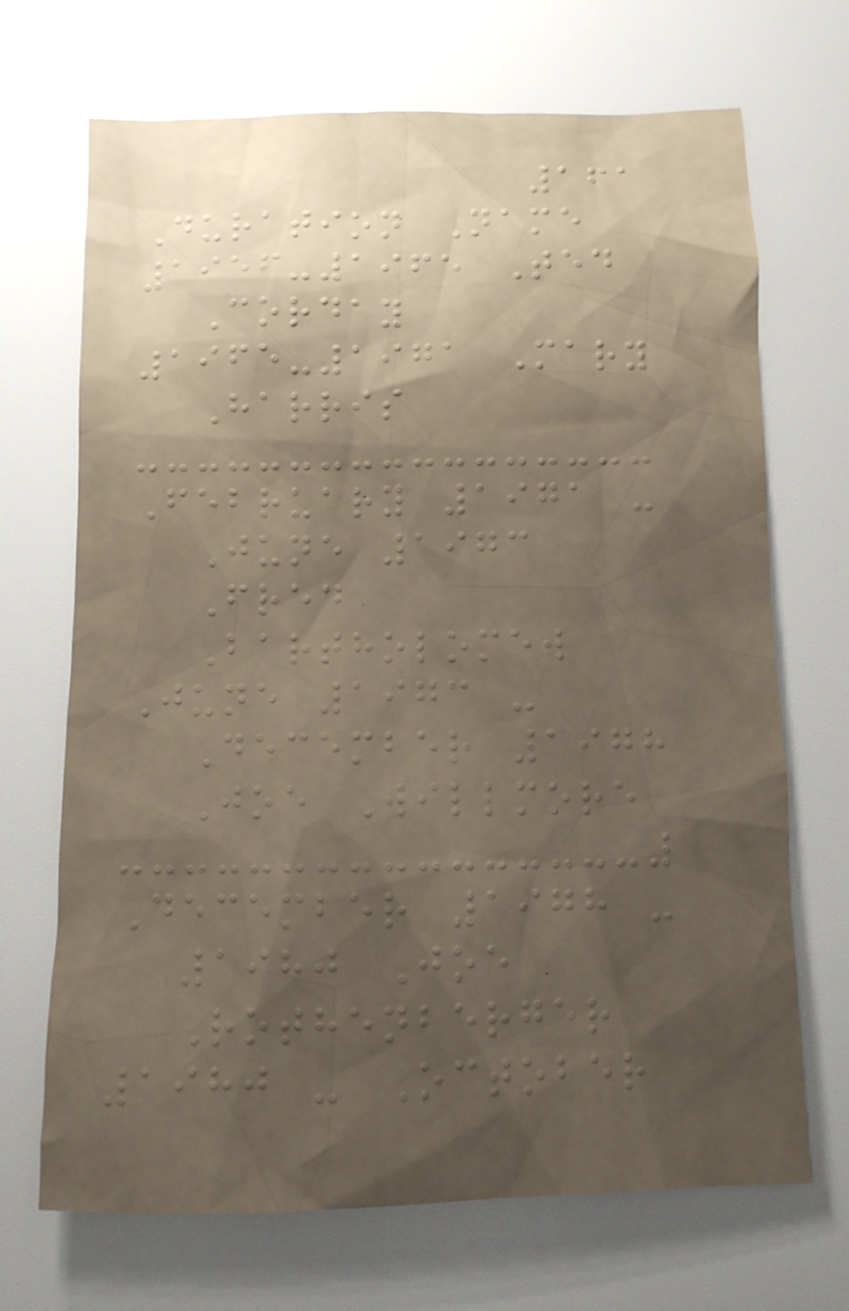161
Duration Name
1956-1965 Ted
Corday
1965-1971 Mary
Harris
February 1971 -
June 1973
Fred
Bartholomew
June 1973 -
December 1978
Joe Willmore
December 1978 -
1980 Joe
Rothenberger
1980 - October
